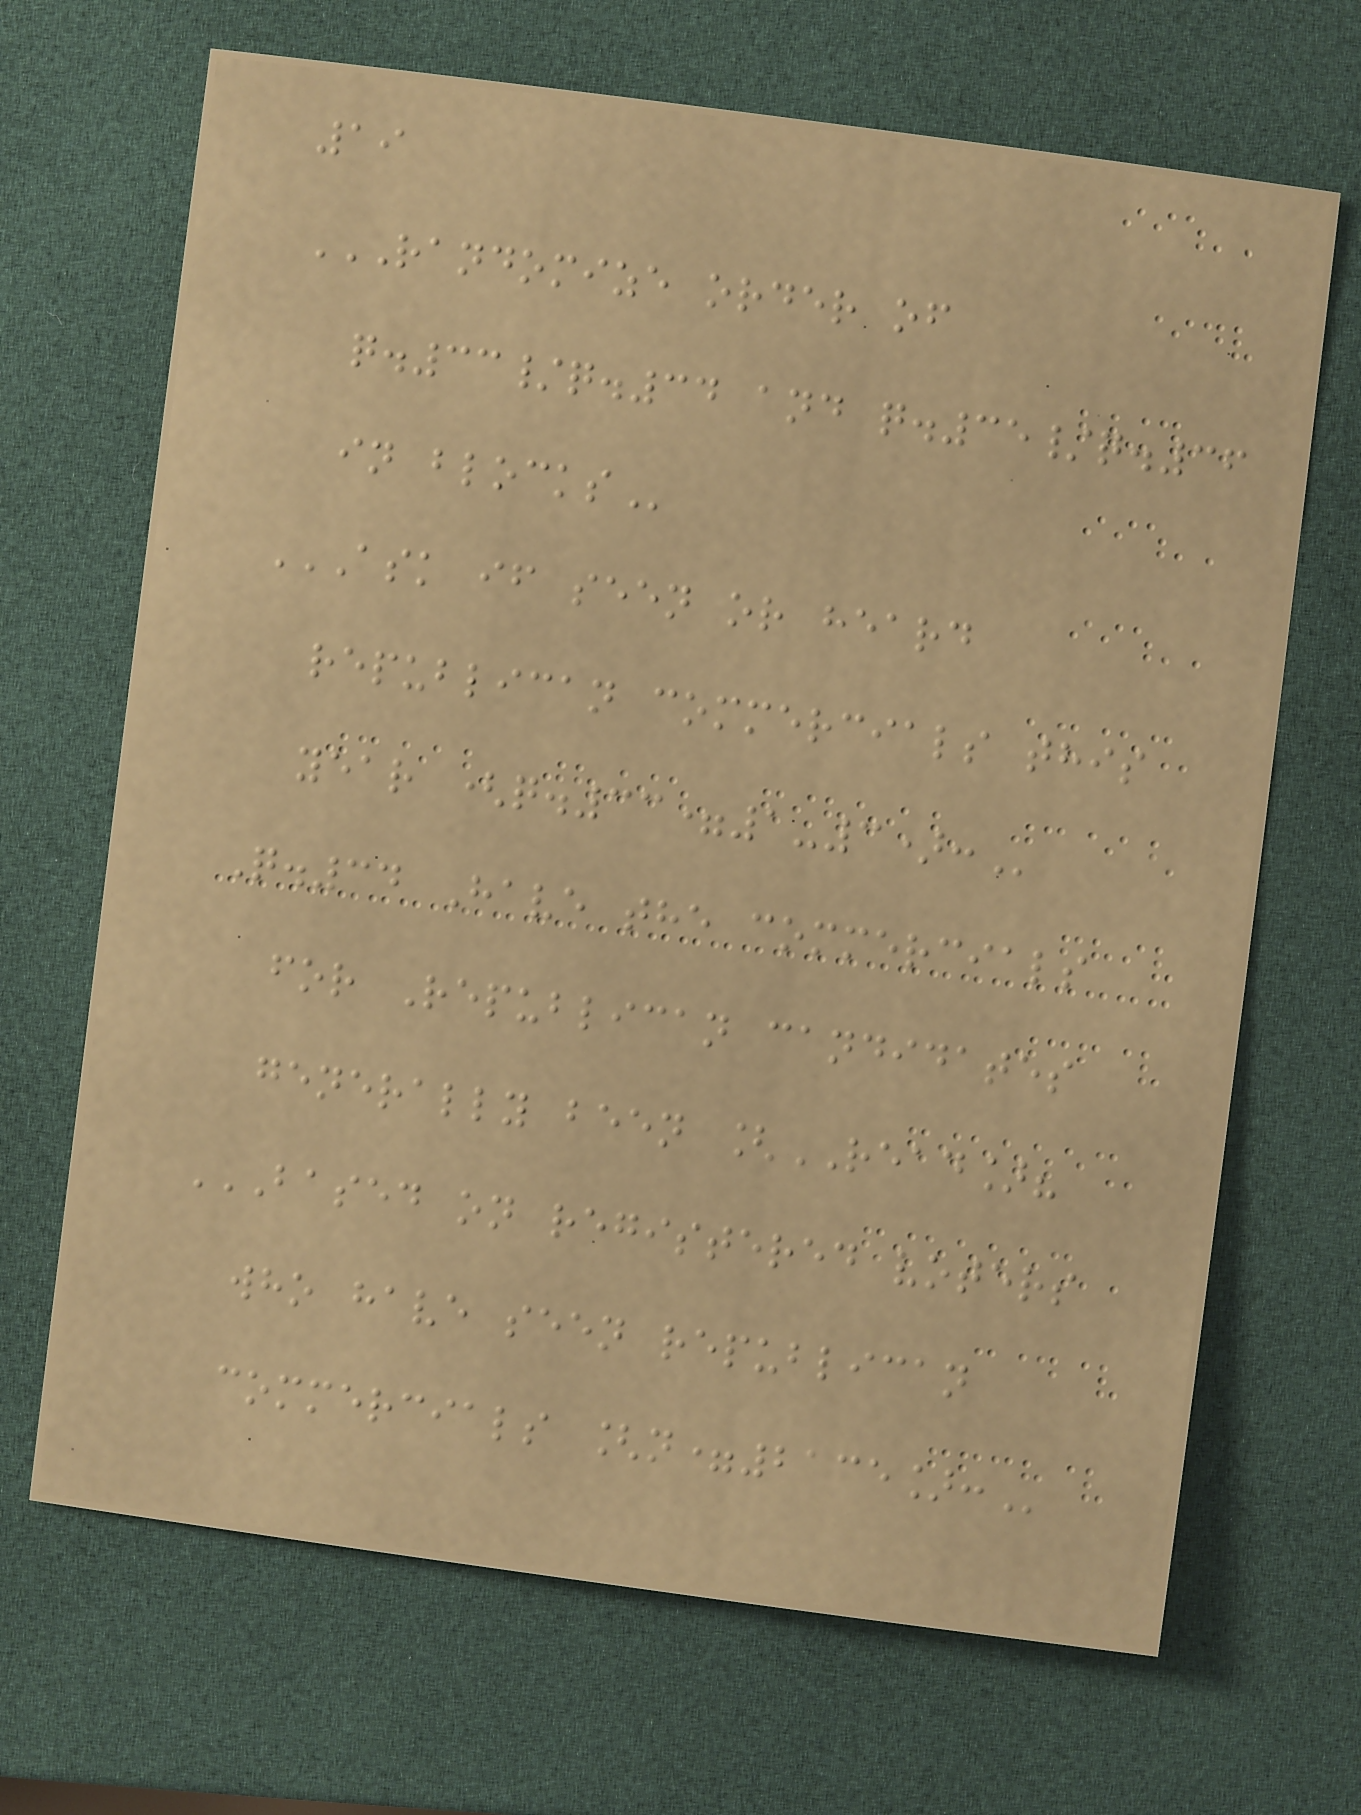19
RANDOMIZE ORDER OF
Q.33/Q.34 AND Q.35/Q.36
IN BLOCKS
ASK IF SEEN OR HEARD
REPUBLICAN COMMERCIALS THIS
YEAR (Q.33=1-3):
Q.34 Have the commercials
for Republican candidates
generally been [READ]?
BASED ON REGISTERED VOTERS
WHO HAVE SEEN REPUBLICAN
COMMERCIALS [N=2135]:
